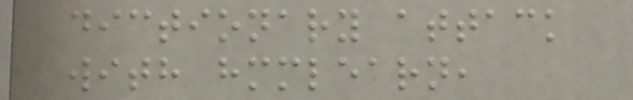dictionary attack
with hmmlearn,
